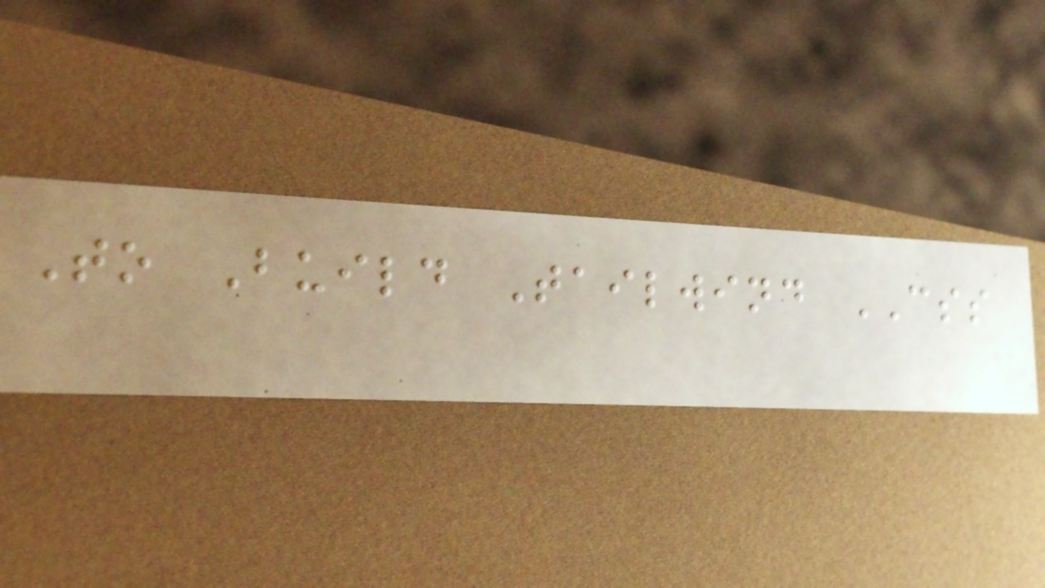To Build Tailwind CSS
